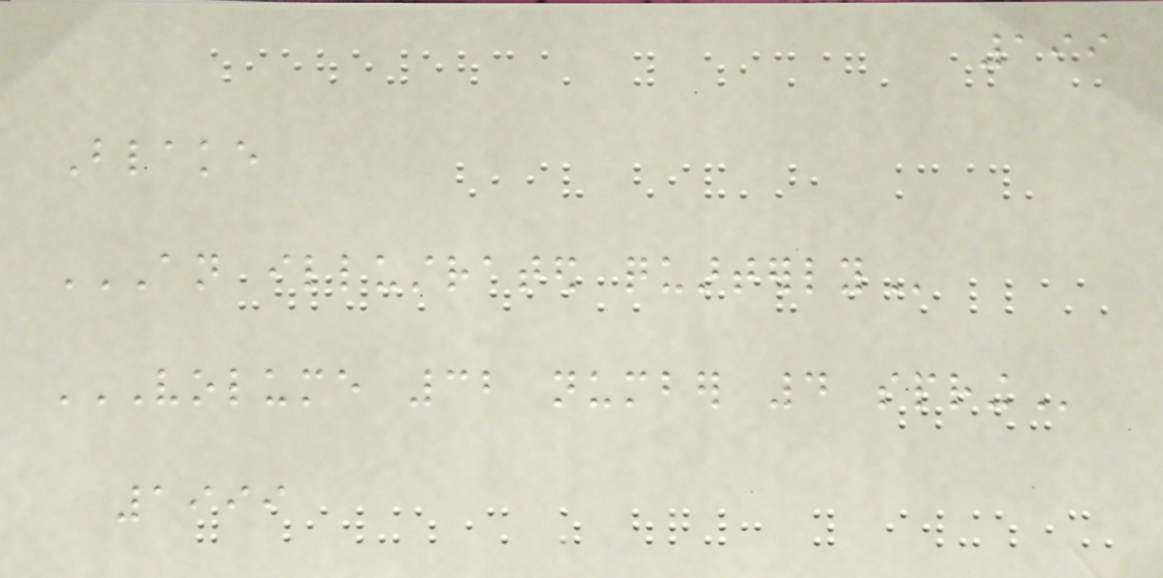199
Blake
AN ILLUSTRATED QUARTERLY
VOLUME 32 NUMBER 4 SPRING
1999
